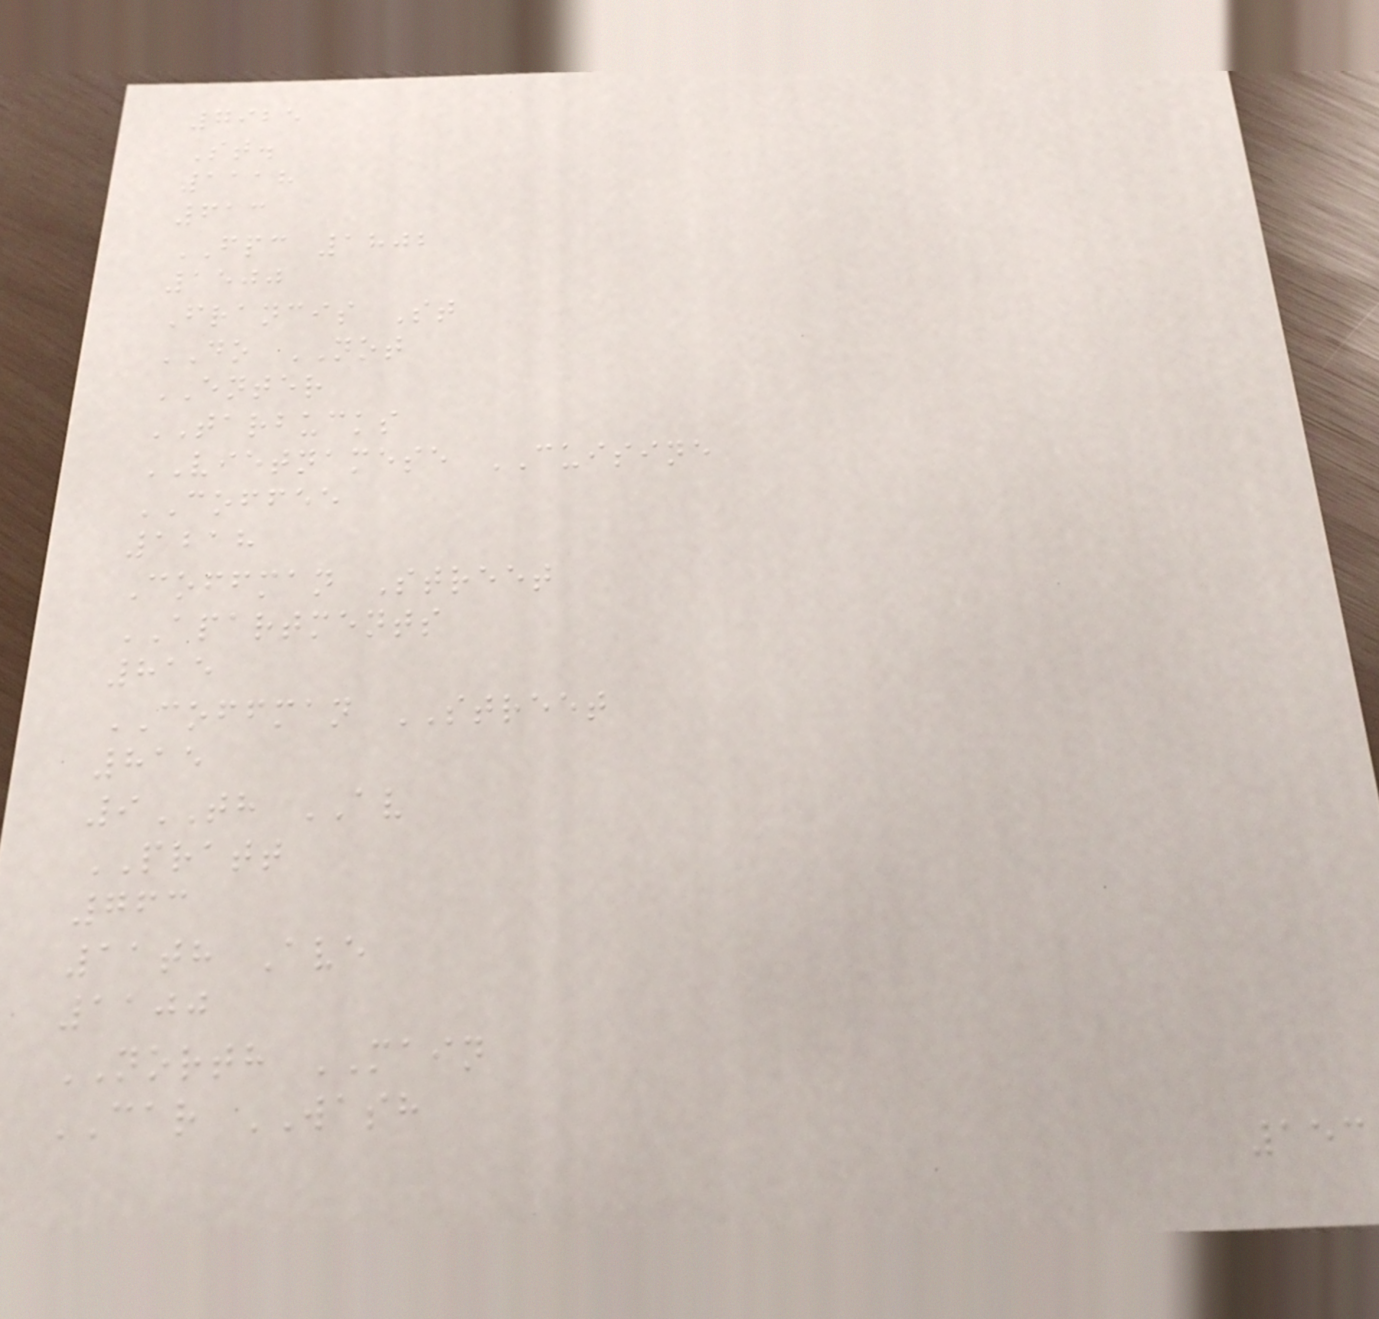7925
St.
1118
613
FPC 1802
1500
Francis St
DO NOT
ENTER
TARBUCKS
VIETNAMESE CUISINE
COFFEE
1218
Coffman Street
APARTMENTS
815
COFFMAN STREET
815
9TH AV
PRATT
763
11th Ave
1100
NORTH MAIN
CAR WASH
153
